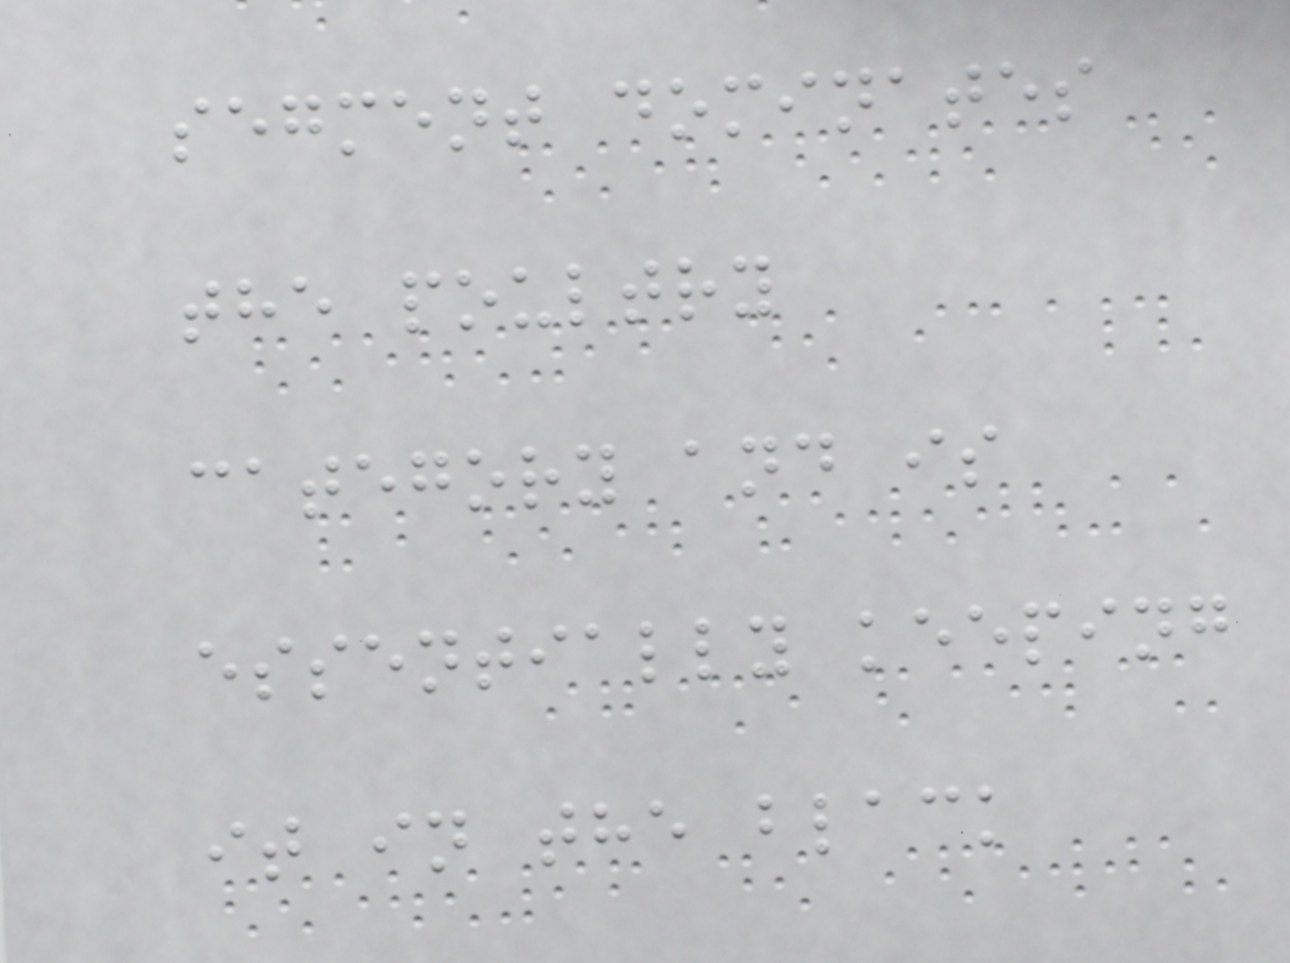segment dominates
the poultry
category and is
essentially keeping
it in the black
